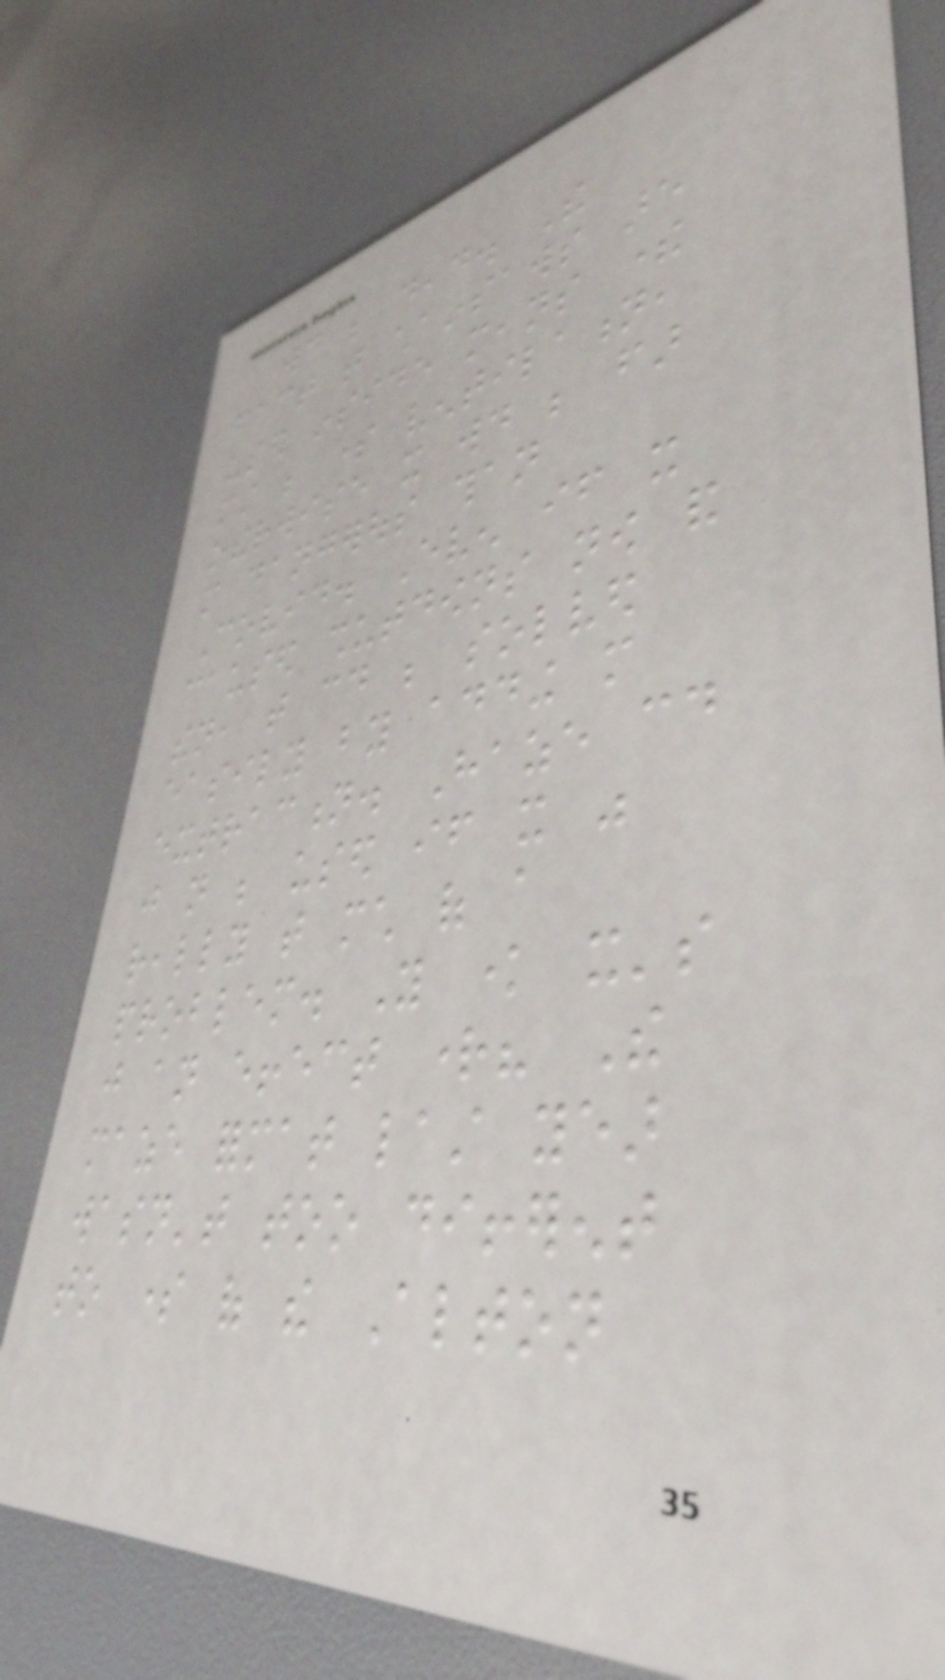would be dead. The
fact that chainsaws are
used inside means there
must be some ventilation,
otherwise it would be far
more dangerous than
Covid. Even if it
caused shutdowns now and
then, that could be solved
easily by adding more
extraction. Haze could
just not be used if it was
really that much of a
problem. You know it's
just an effect right? The
maze format last year
wasn't too different
to some of the Alton
